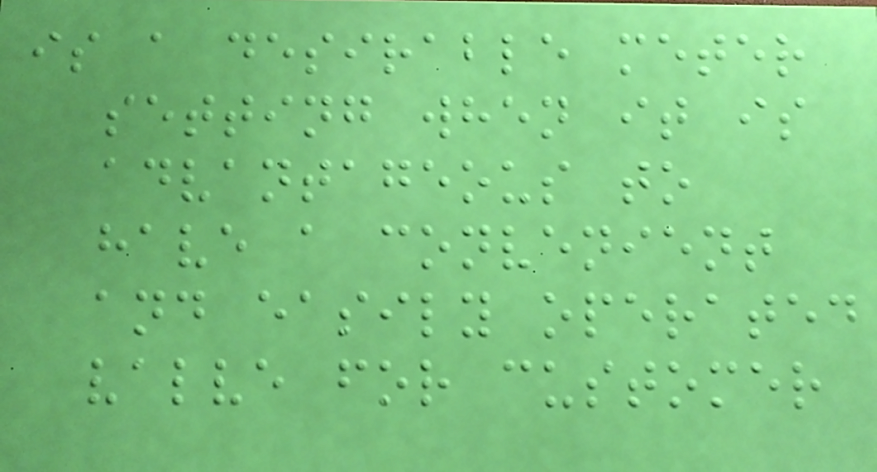is a desirable meter
setting when it is
advantageous to
have a convenient
and easily operated
valve for customer
